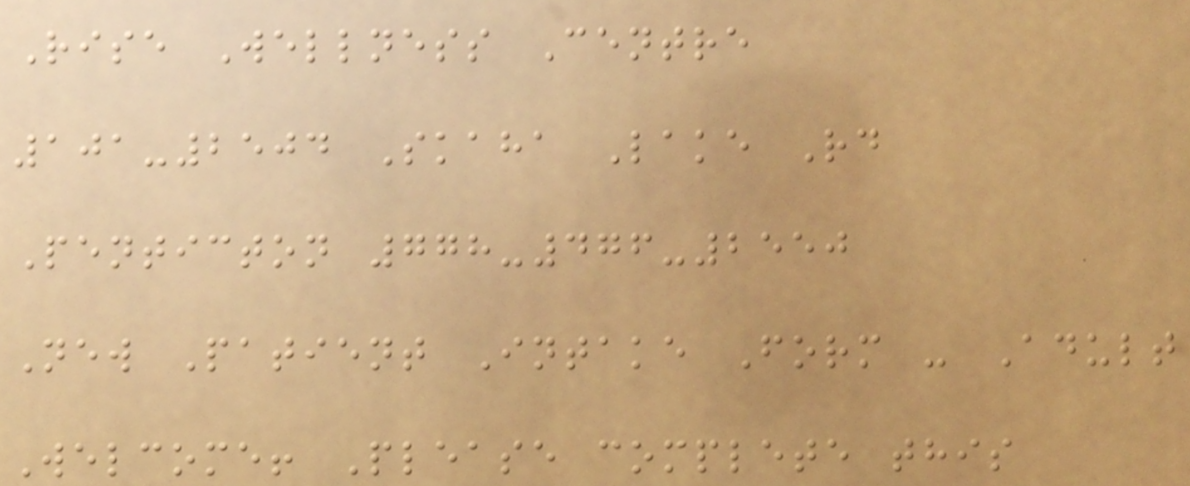Rise Wellness Centre
101-2504 Skaha Lake Rd
Penticton 778-476-2550
New Patient Intake Form - Adult
Welcome! Please complete this
